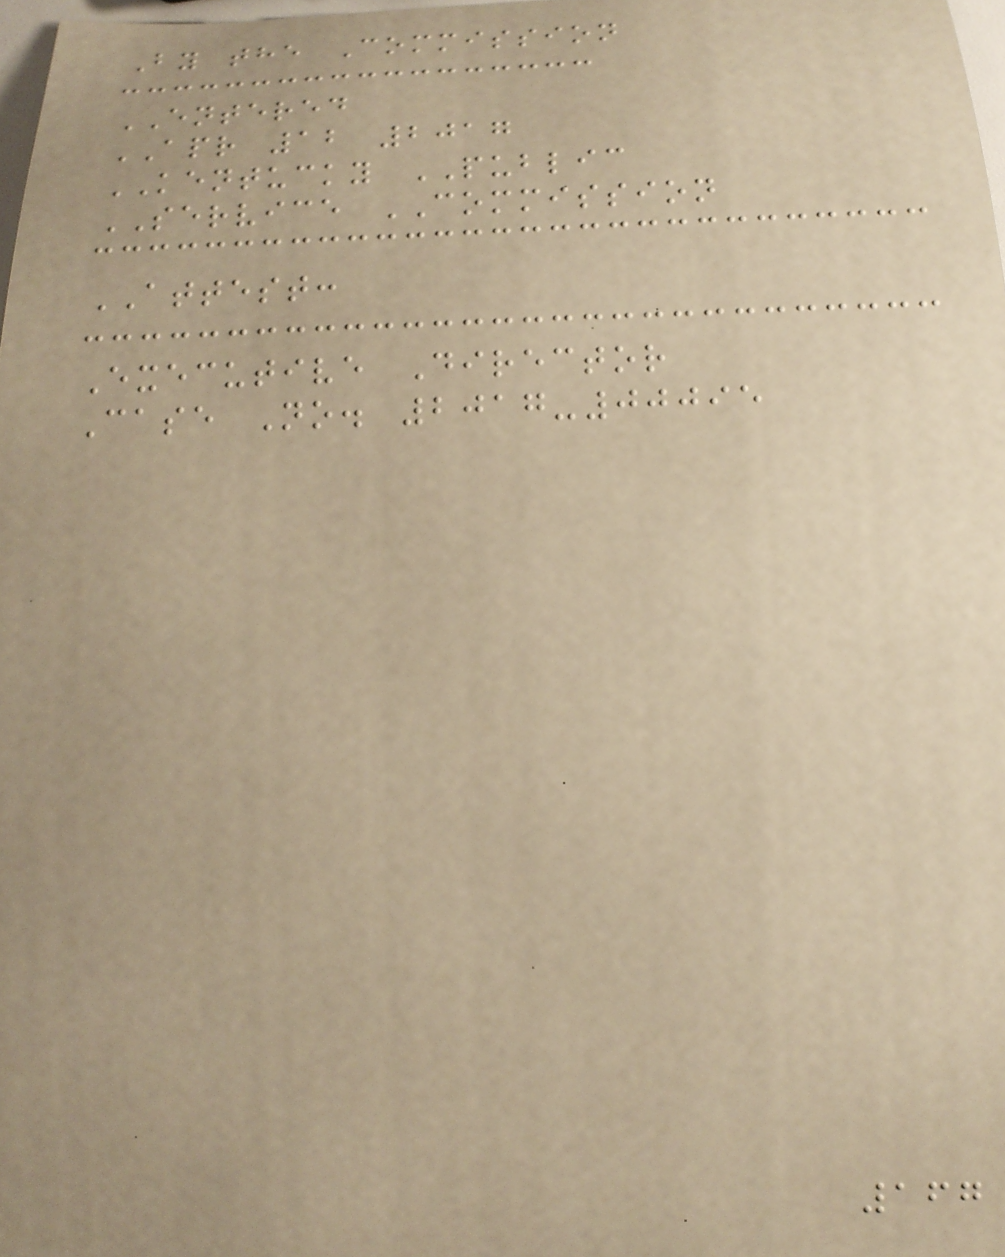By the Commission
ENTERED
APR 12 2017
KENTUCKY PUBLIC
SERVICE COMMISSION
ATTEST:
Executive Director
Case No. 2017-00095
167
